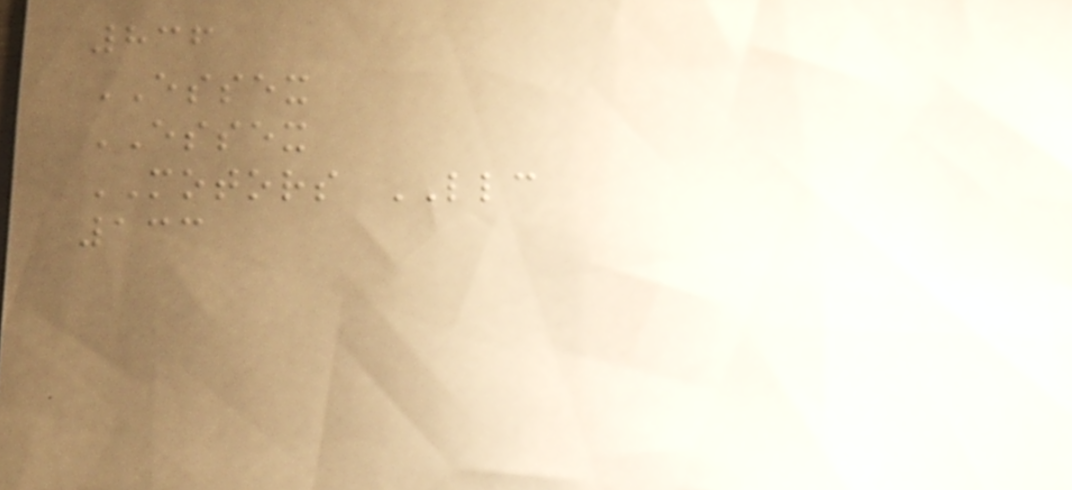836
ESSEX
ESSEX
MOTORS LLC
133
